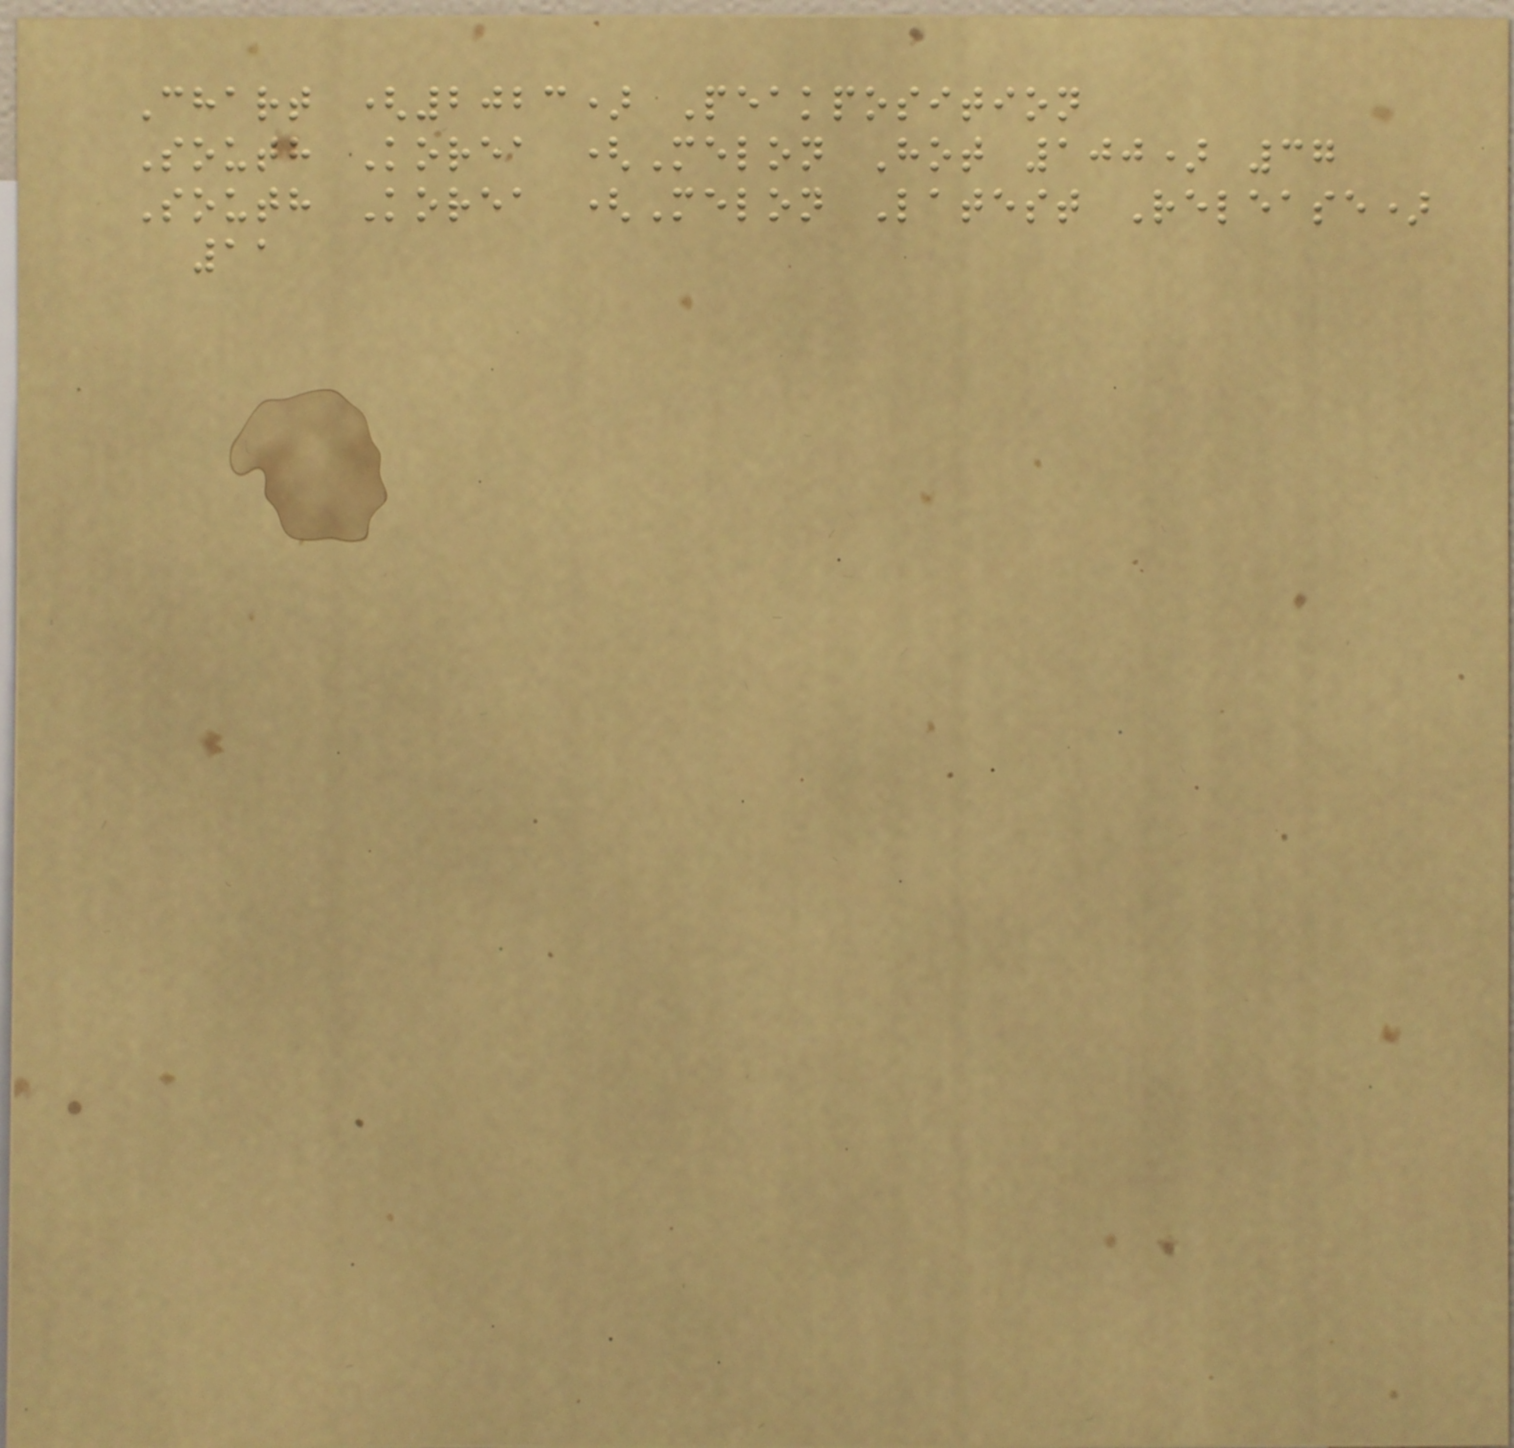Chart (2023) Peakposition
South Korea (Melon Hot 100) 37
South Korea (Melon Latest Release)
11
